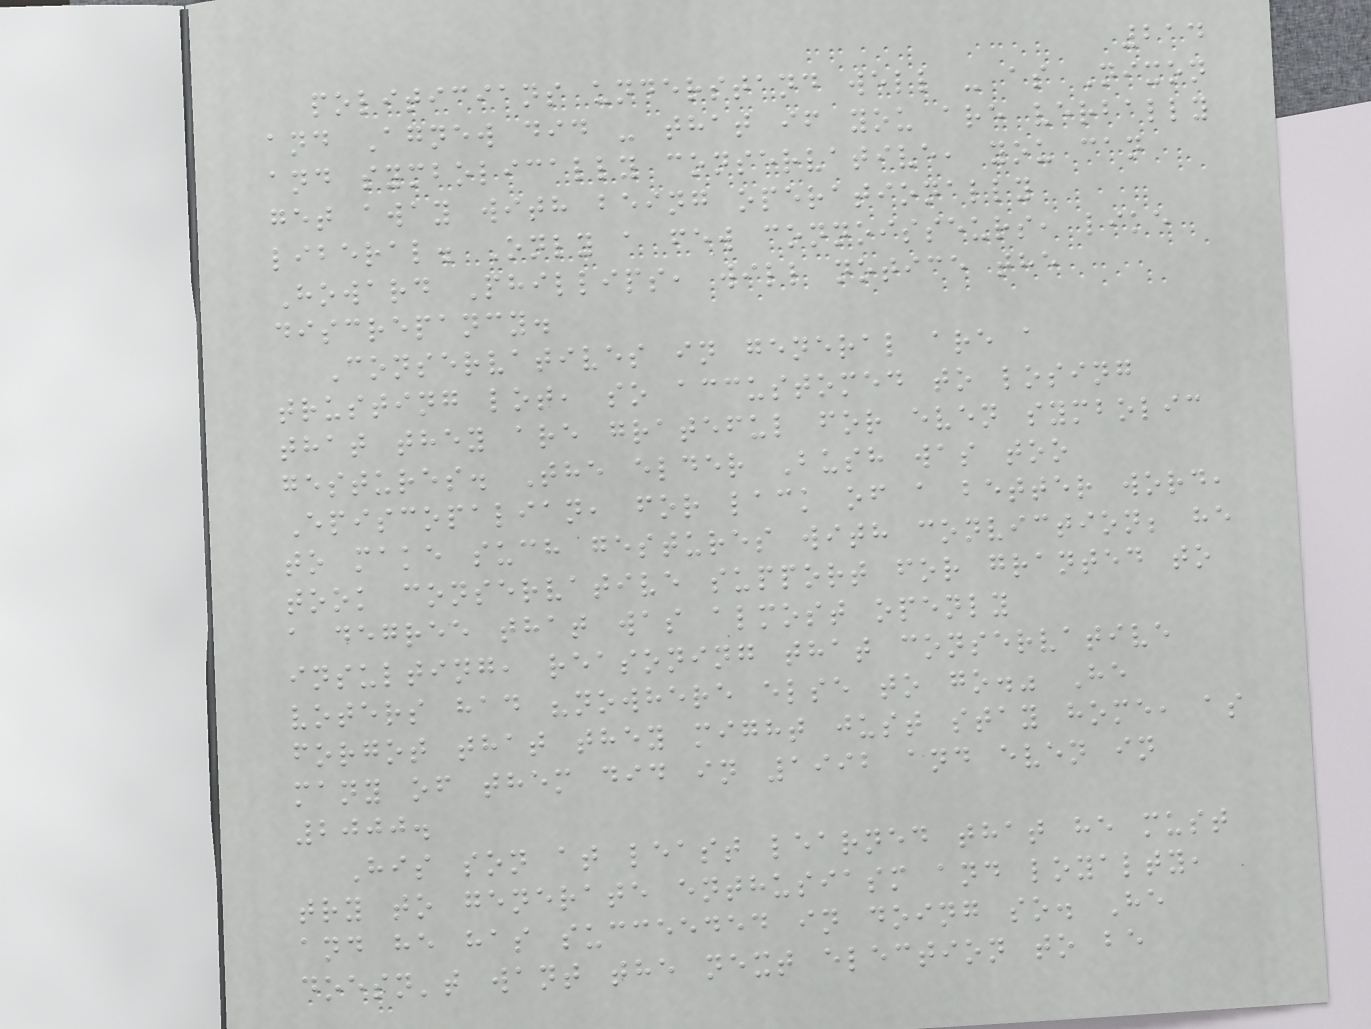214
politicians understand well - as Nixon
and Agnew did - that if you are verbally
and symbolically conservative, you can
get away with being operationally
liberal. Only a few connoisseurs, like
Howard Phillips, will notice the
discrepancy.
Conservatives in general are a
trusting lot, so accustomed to losing
that they are grateful for even symbolic
gestures. The elder Bush was too
Episcopalian, for lack of a better word,
to make such gestures with conviction; he
took conservative support for granted to
a degree that was almost openly
insulting, reasoning that conservative
voters had "nowhere else to go." He
forgot that they might just stay home, as
many of them did in 1992 and even in
2000.
His son at least learned that he must
try to generate enthusiasm and loyalty,
and he has succeeded in doing so. He
doesn't want the next election to be
